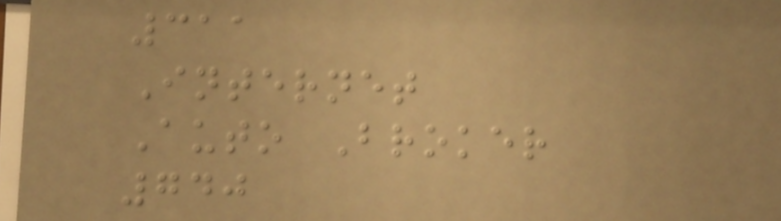311
Internet
Auto Broker
740
